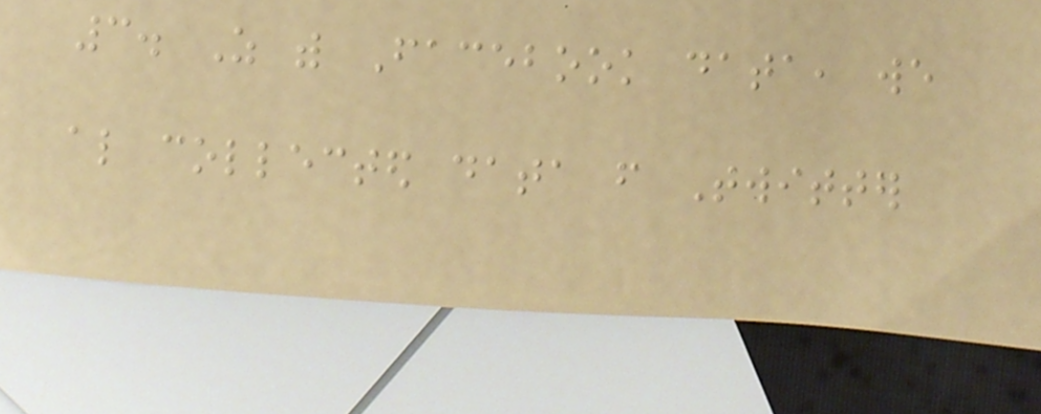3. As with Facebook data, we
also collected data from Twitter
